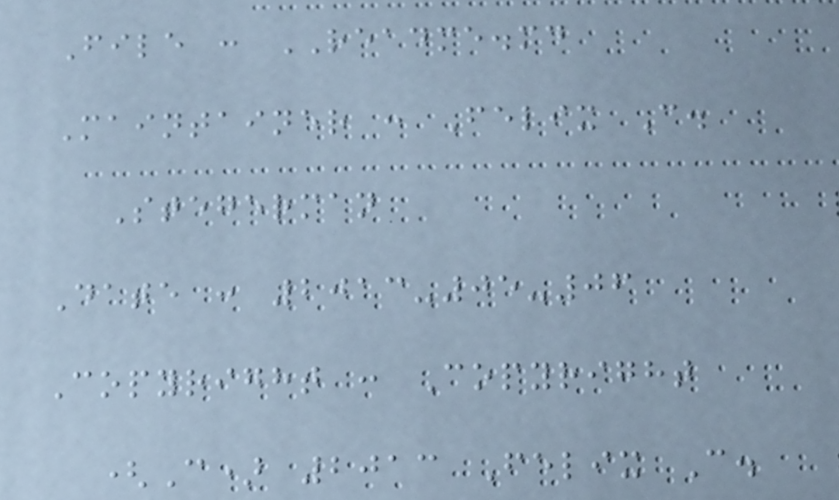File : README.md
Maintainer : Felix C.
Stegerman
Date : 2013-05-06
Copyright : Copyright
(C) 2013 Felix C.
